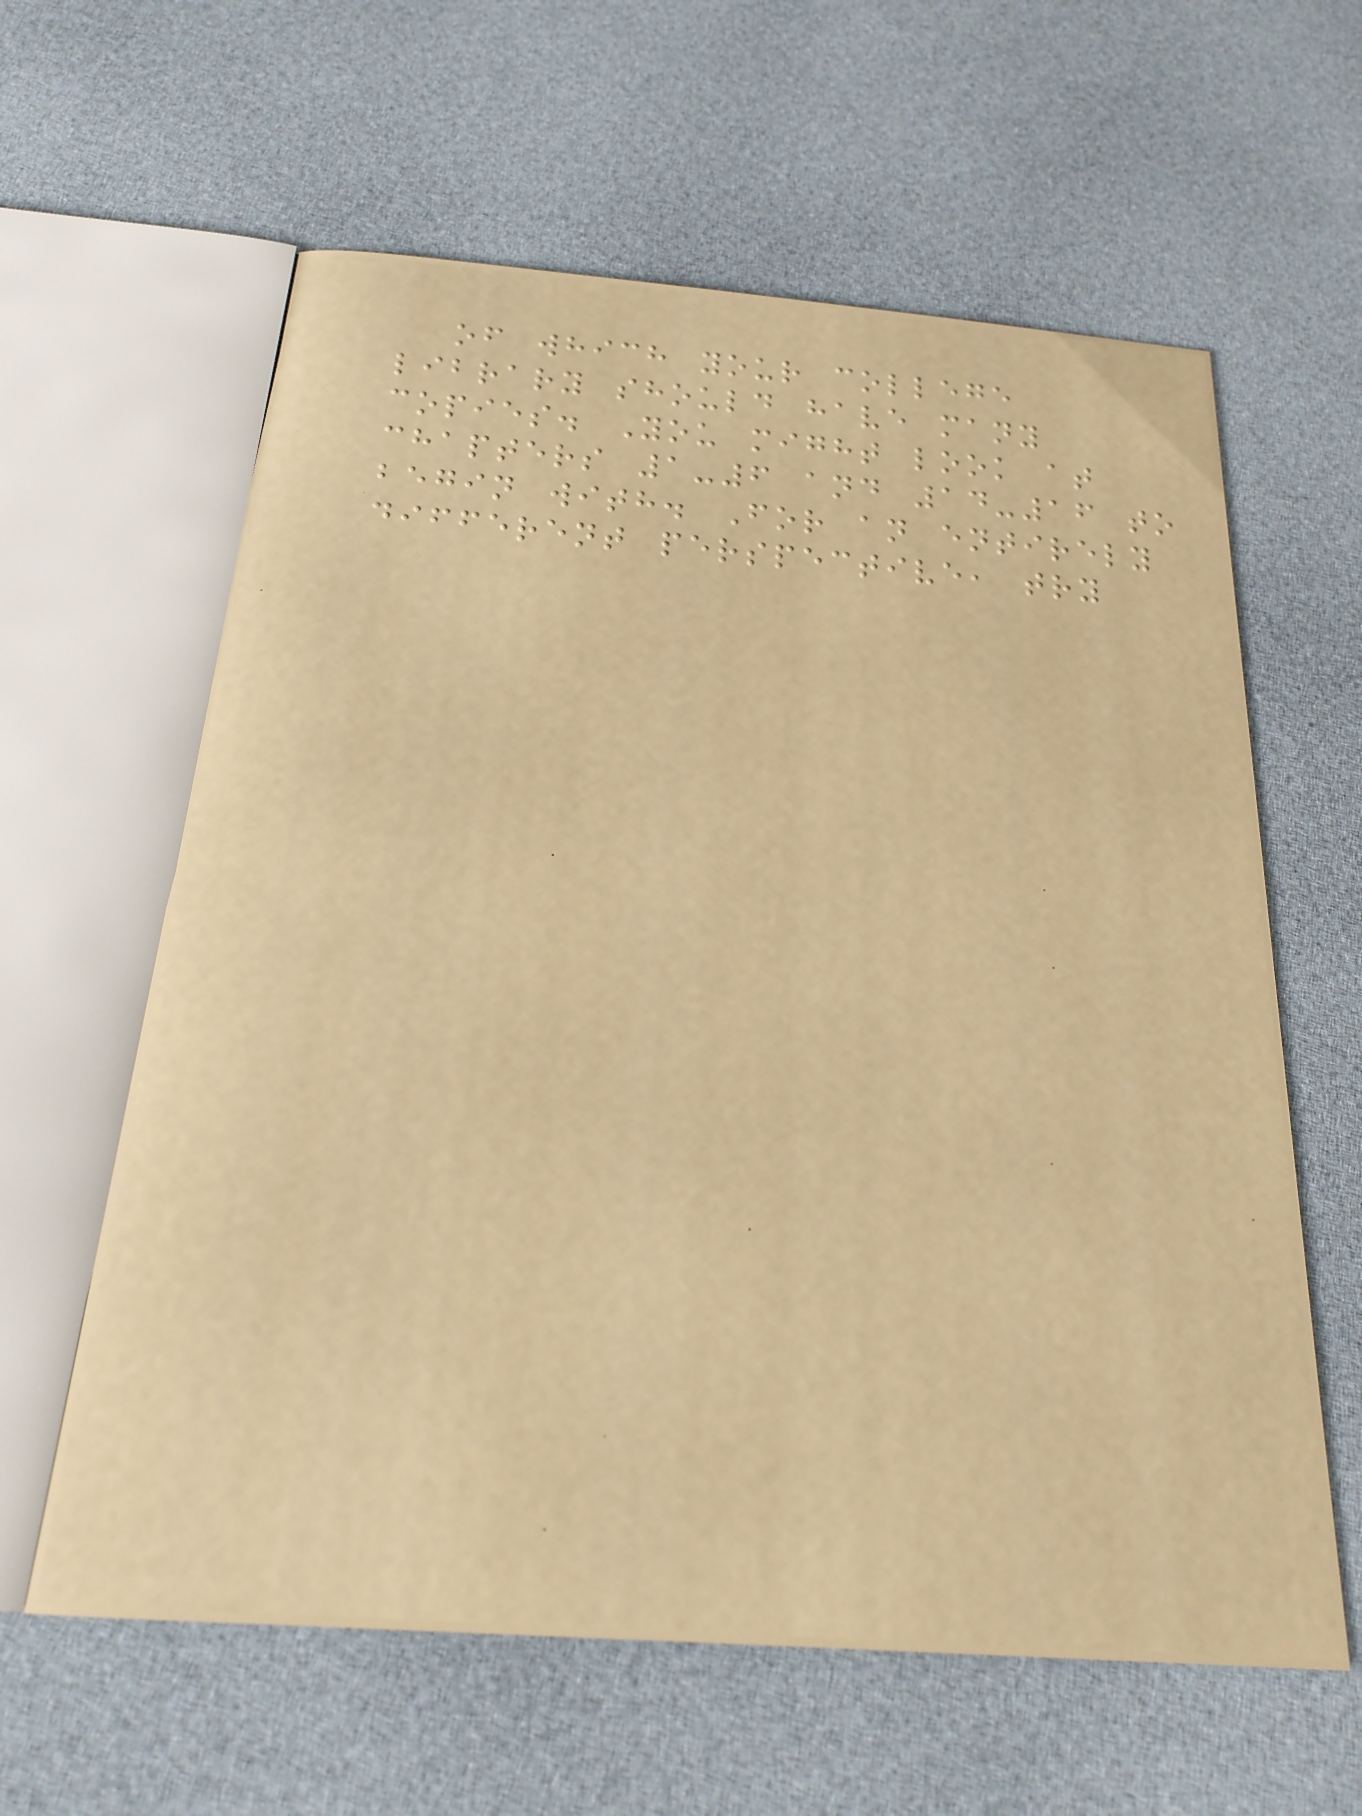of which your college
library should have many
copies. You might look at
chapters 1-6 and 14-16 to
begin with. For an entirely
different perspective, try
